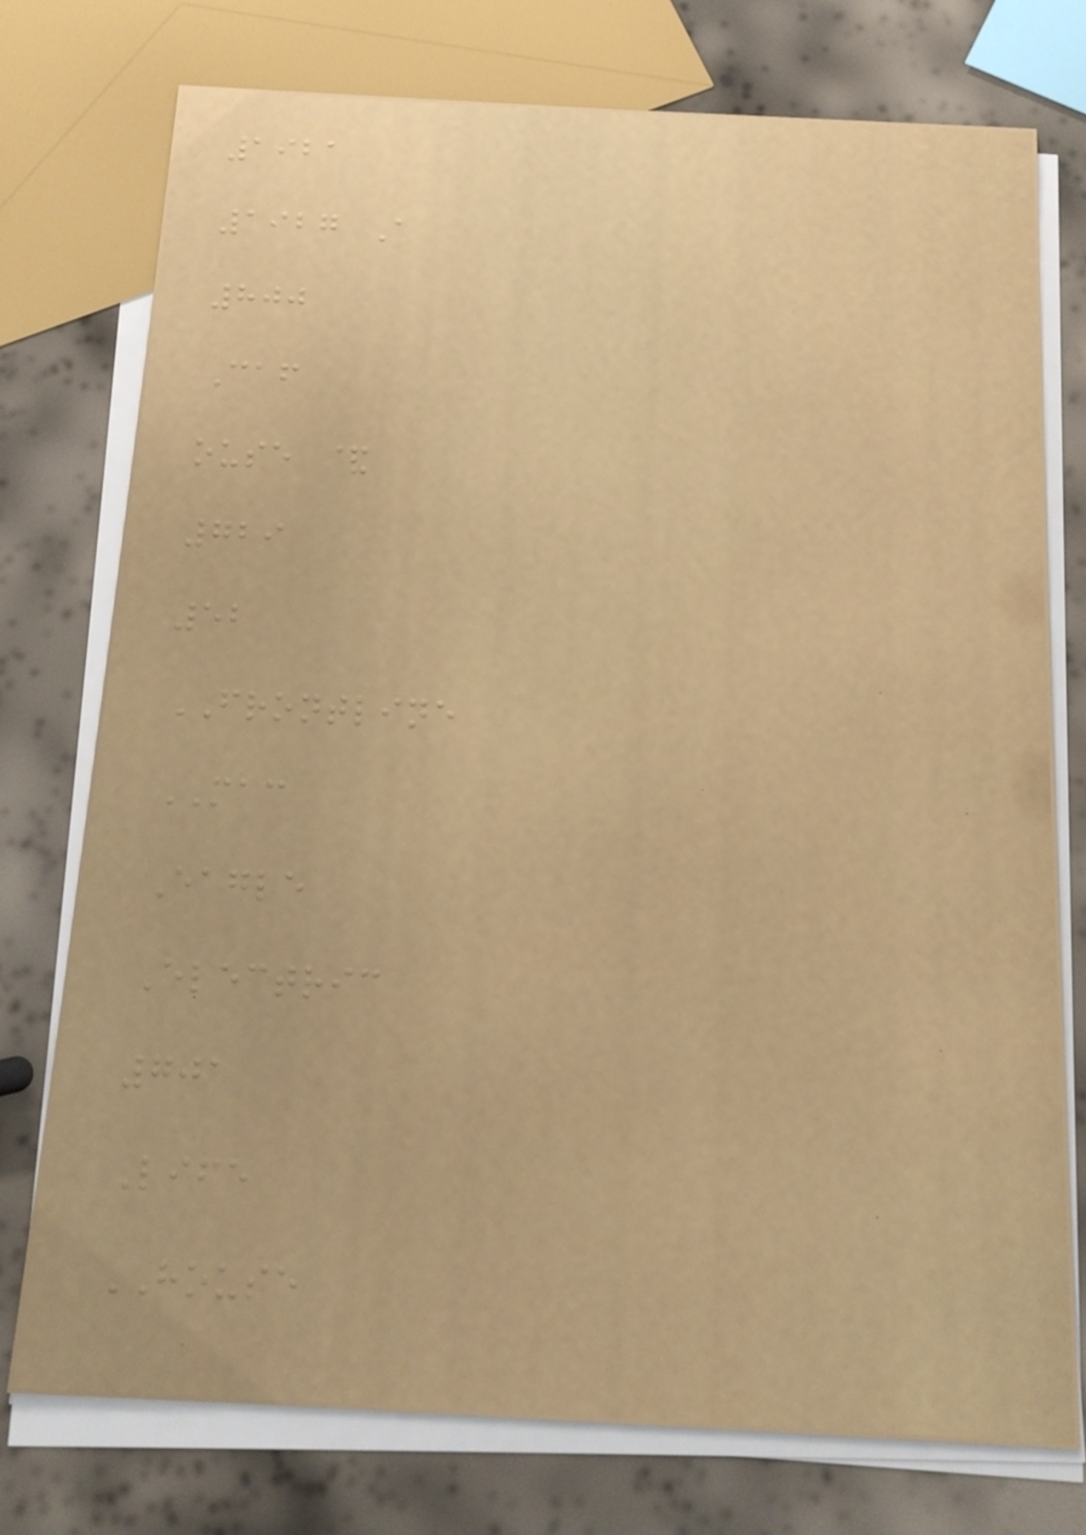1921
1927 A
800
Caf
ouse &
729
52
FRONTLINE
MAC
Eagle
Electric
701
Life
HOUSE
